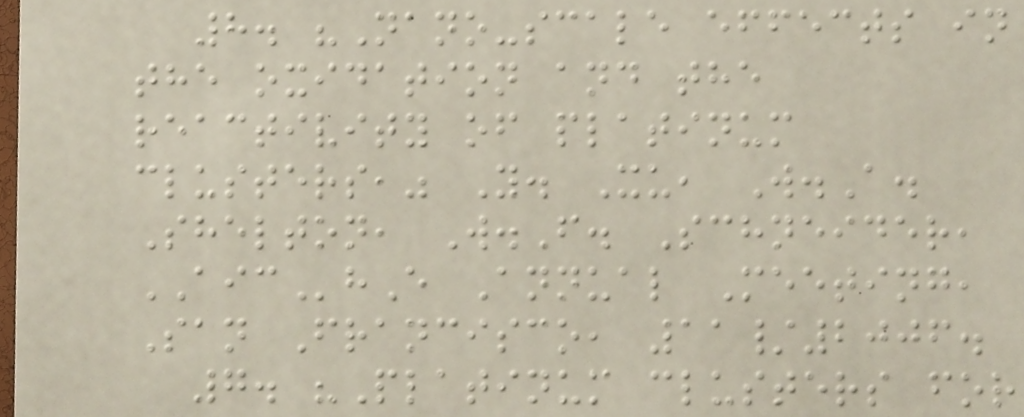8. "Nano-scale effects in
the oxidation and the
reactivity of platinum
clusters," Y. Xu, W.A.
Shelton, W.F. Schneider,
AIChE Annual Meeting,
San Francisco, 11/2006.
7. "Platinum clusters for
